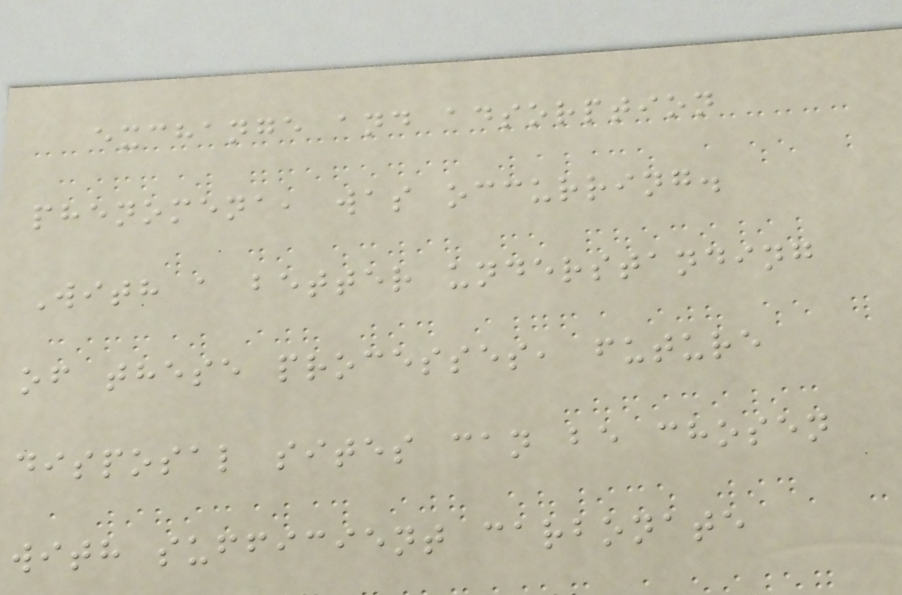exchange and adsorption
phenomena, was occurring.
With a better understanding
of these processes, future
disposal sites can be chosen
with sufficient carbonate
